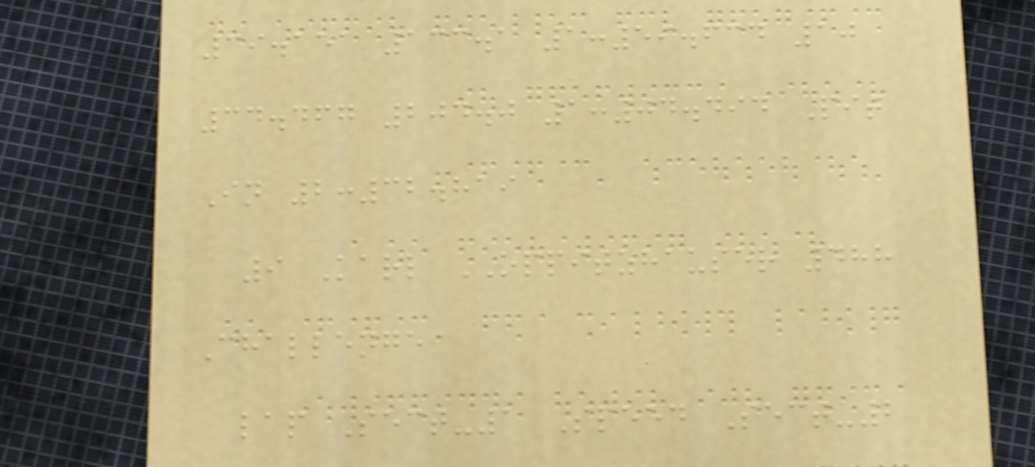39.151 133.1 1:59.634 10
34.467 204.0 1:04.494 Pit
In 2:32.819
9 Karl OPPITZHAUSER 488
Challenge
lap Sect-1 Speed Sect-2
